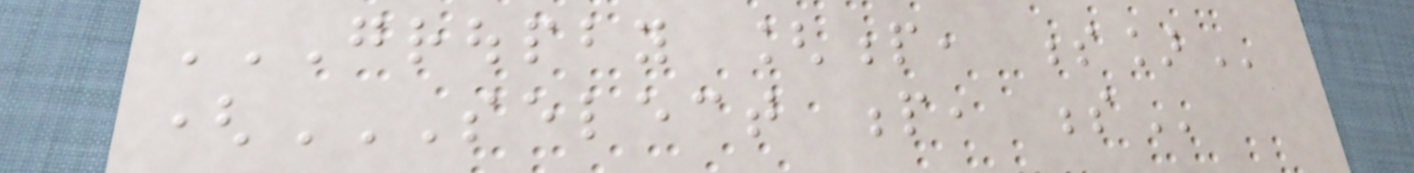GROUPBY [P, S]
(SELECT P, S
